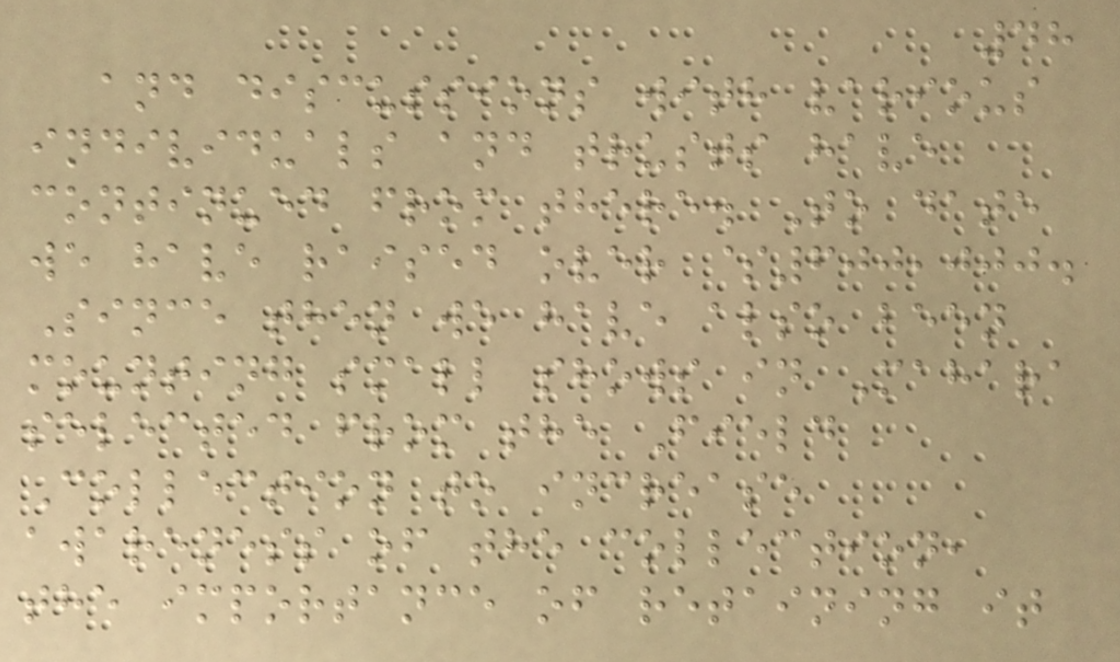48
and discussions with various
individuals and trusts have
continued from there. To date
we have raised over $600,000.
Since then we have also been
mounting small shows in Mahara
selected from the Field
Collection to increase
awareness of the collection,
the importance of retaining it
